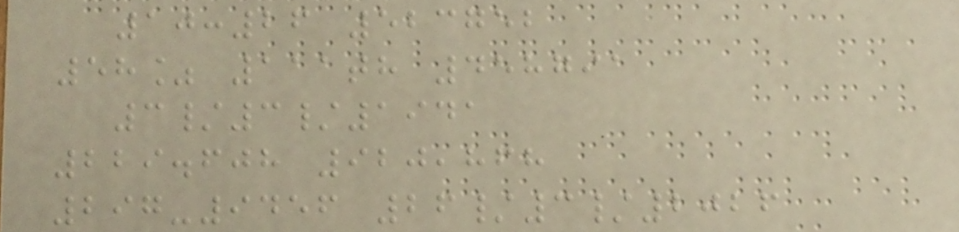10:26 523752
58% 111th 458791
3/3/1941
229.608 920,868
297-9456 26/3/2026
